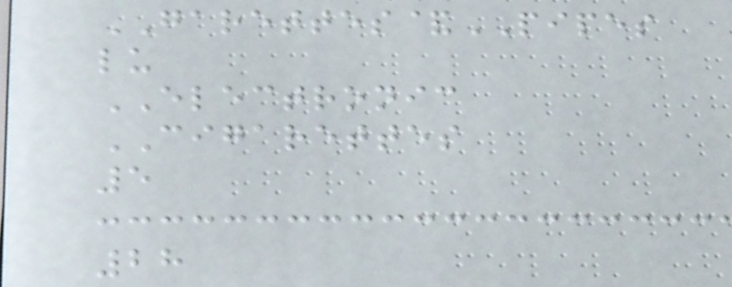GARETTES&PIPES
lu
ELECTRONIC
CIGARETTES
5
28
